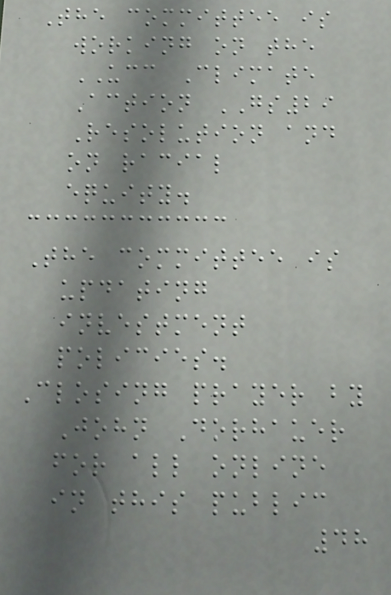The committee is
working on the
UCC Climate
Action GS29
Resolution and
on racial
equity.
The committee is
updating
investment
policies.
Closing prayer by
John Dorhauer
for all online
in this public
48
